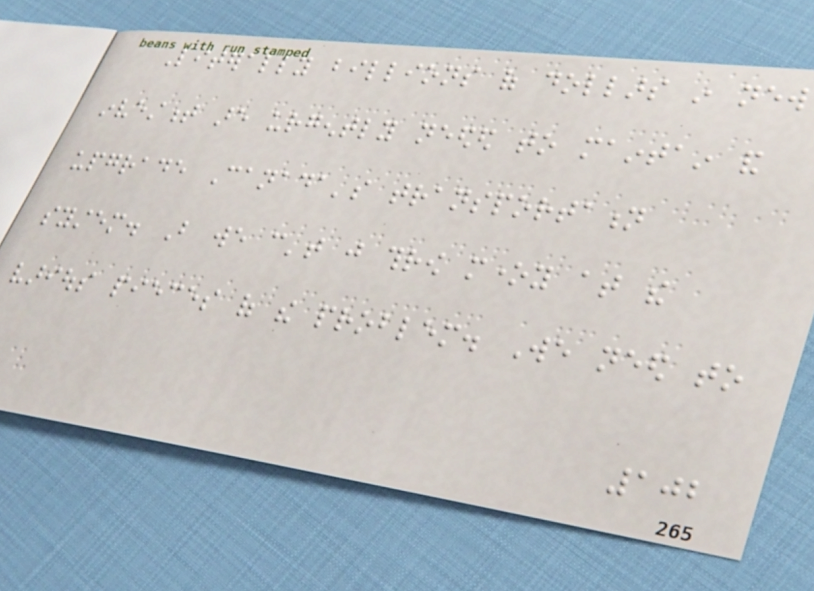Literally billions of dollars in new
investment are urgently needed to maintain and
upgrade Canada's transportation
system. But we can't just throw money at the
various pieces of the problem. We need to
102
